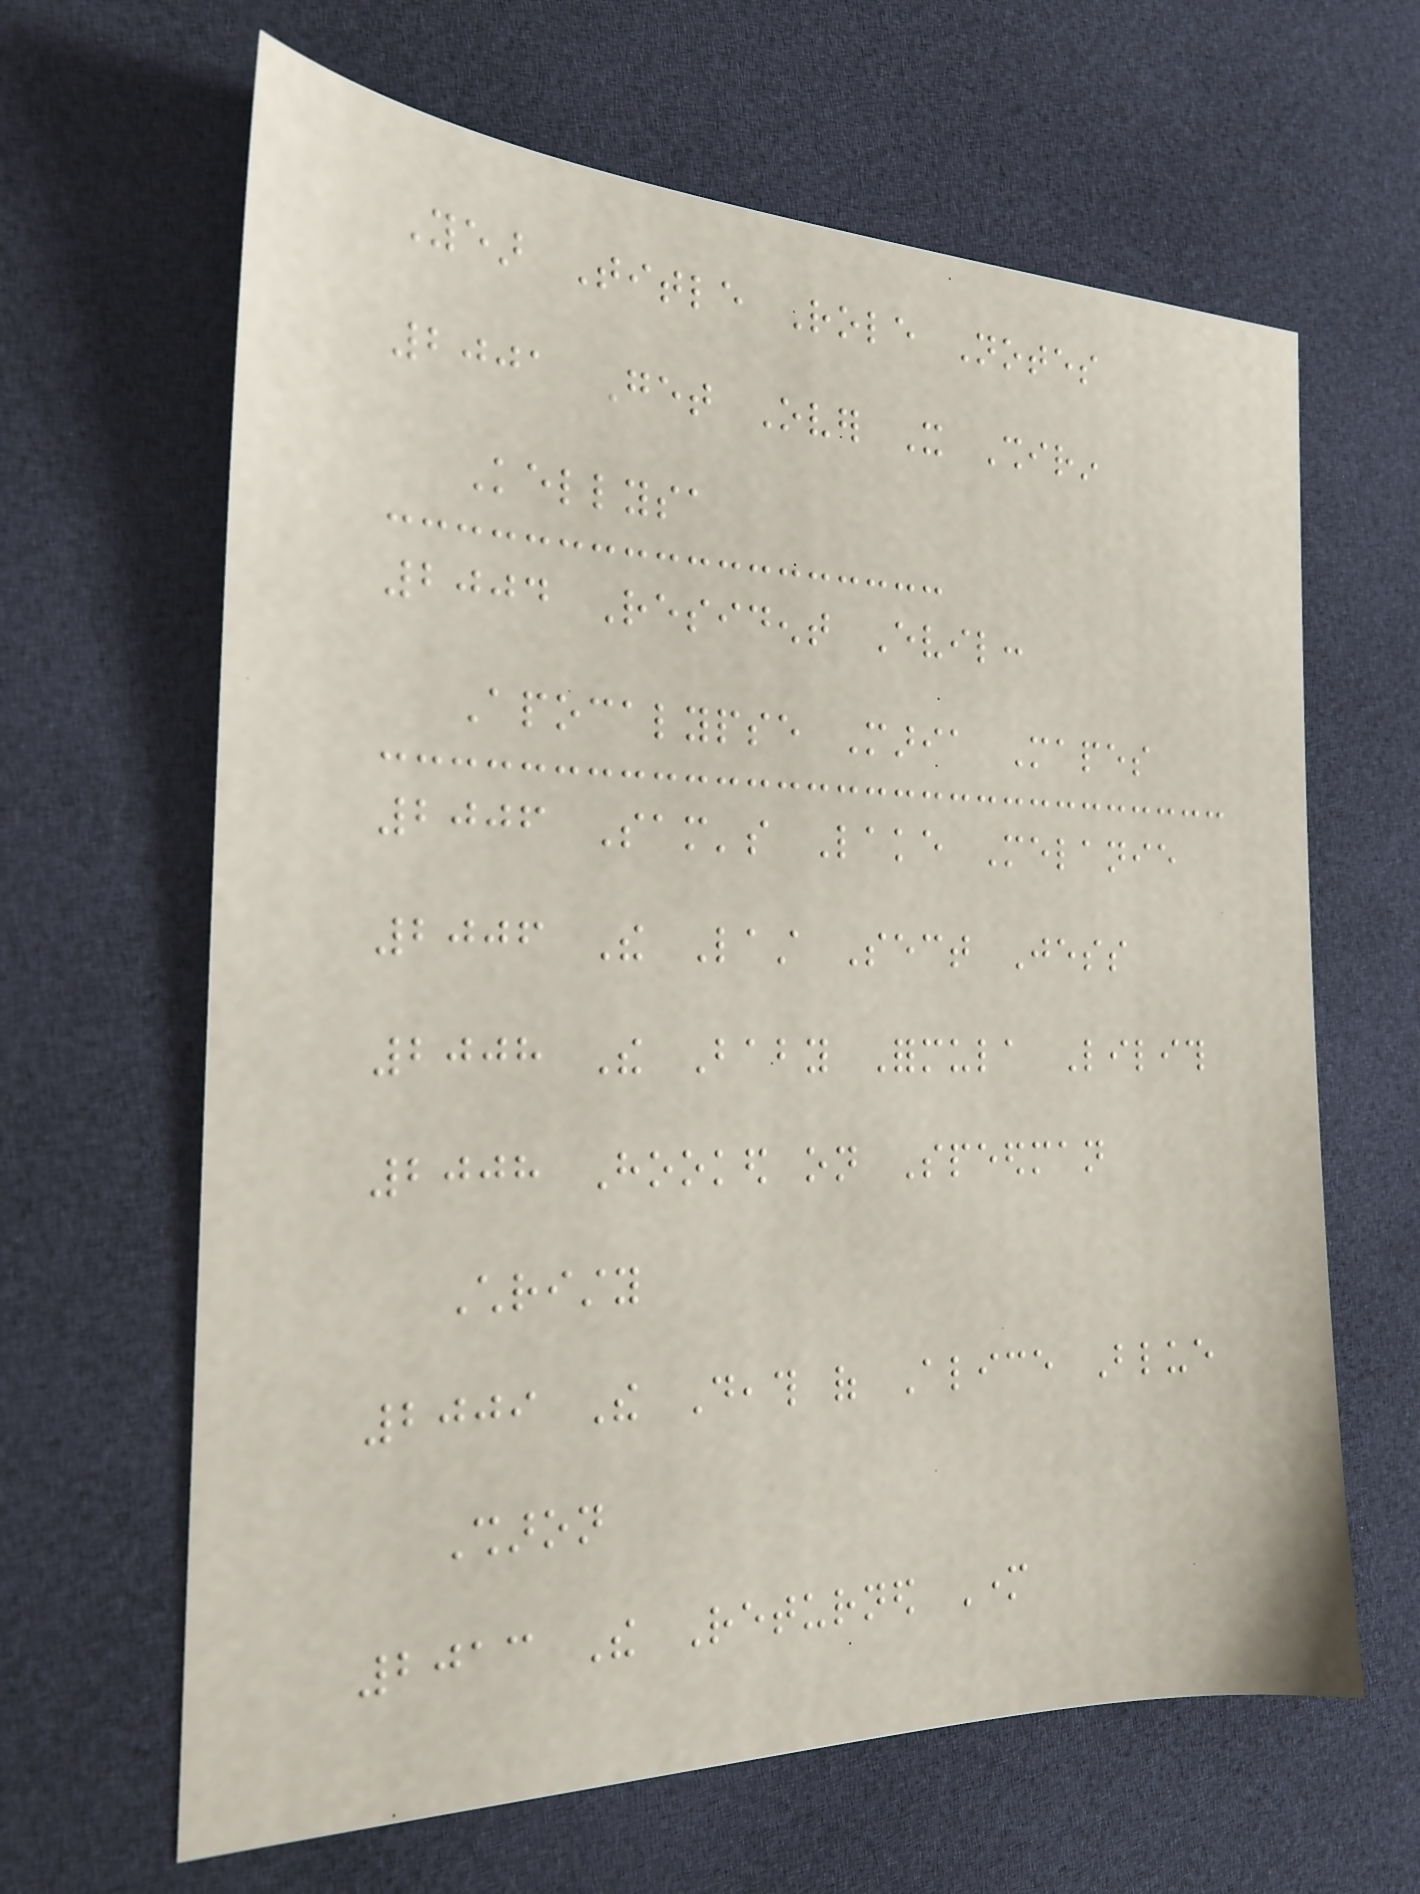Year Title Role Notes
2001 Get Over It Shirin
Kellysa
2004 Resident Evil:
Apocalypse Maria Mapes
2006 Sam's Lake Melanie
2006 The Last Sect Jess
2008 The Baby Formula Lilith
2008 Hooked on Speedman
Christy
2009 The Death of Alice Blue
Sharon
2013 The Returned Mother
